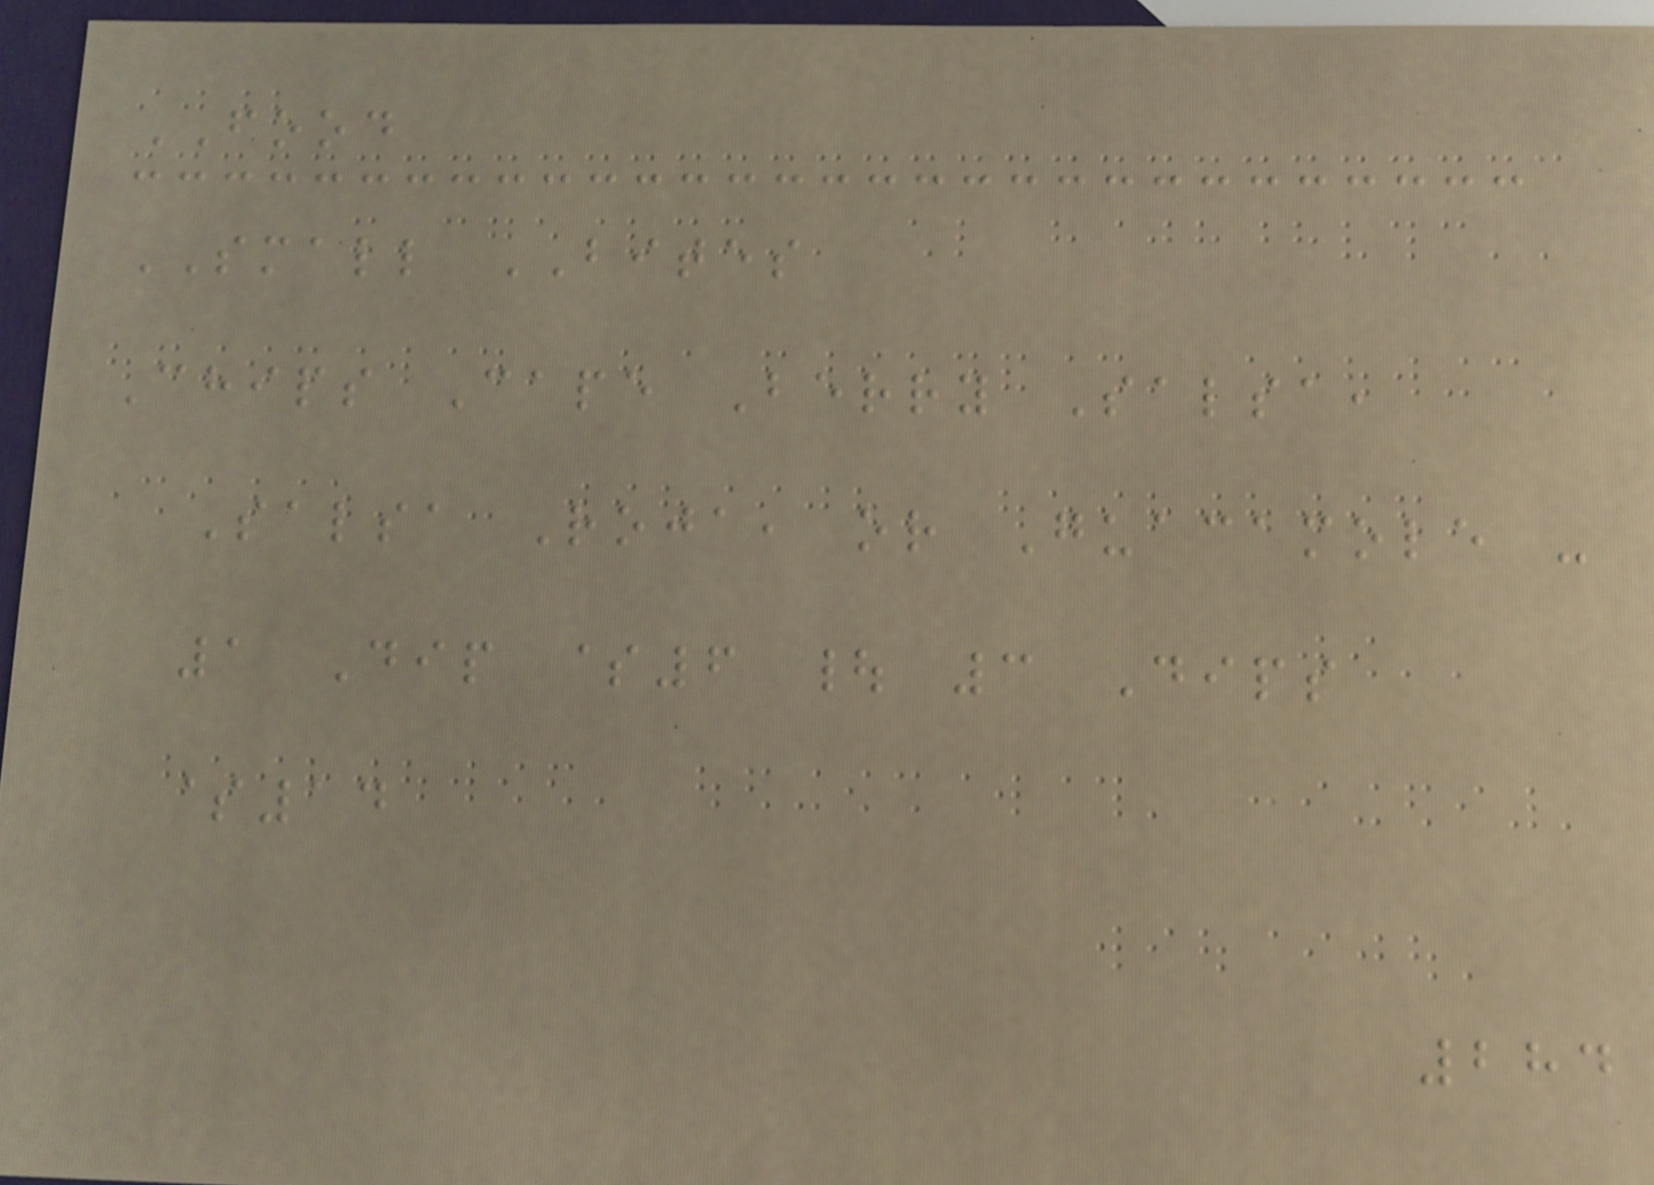FOOD
SMALL BITES
Chips Cape Berry Salsa,
Salsa Roja, or Guacamole -
1 Dip $6 | 3 Dips
$14
284
